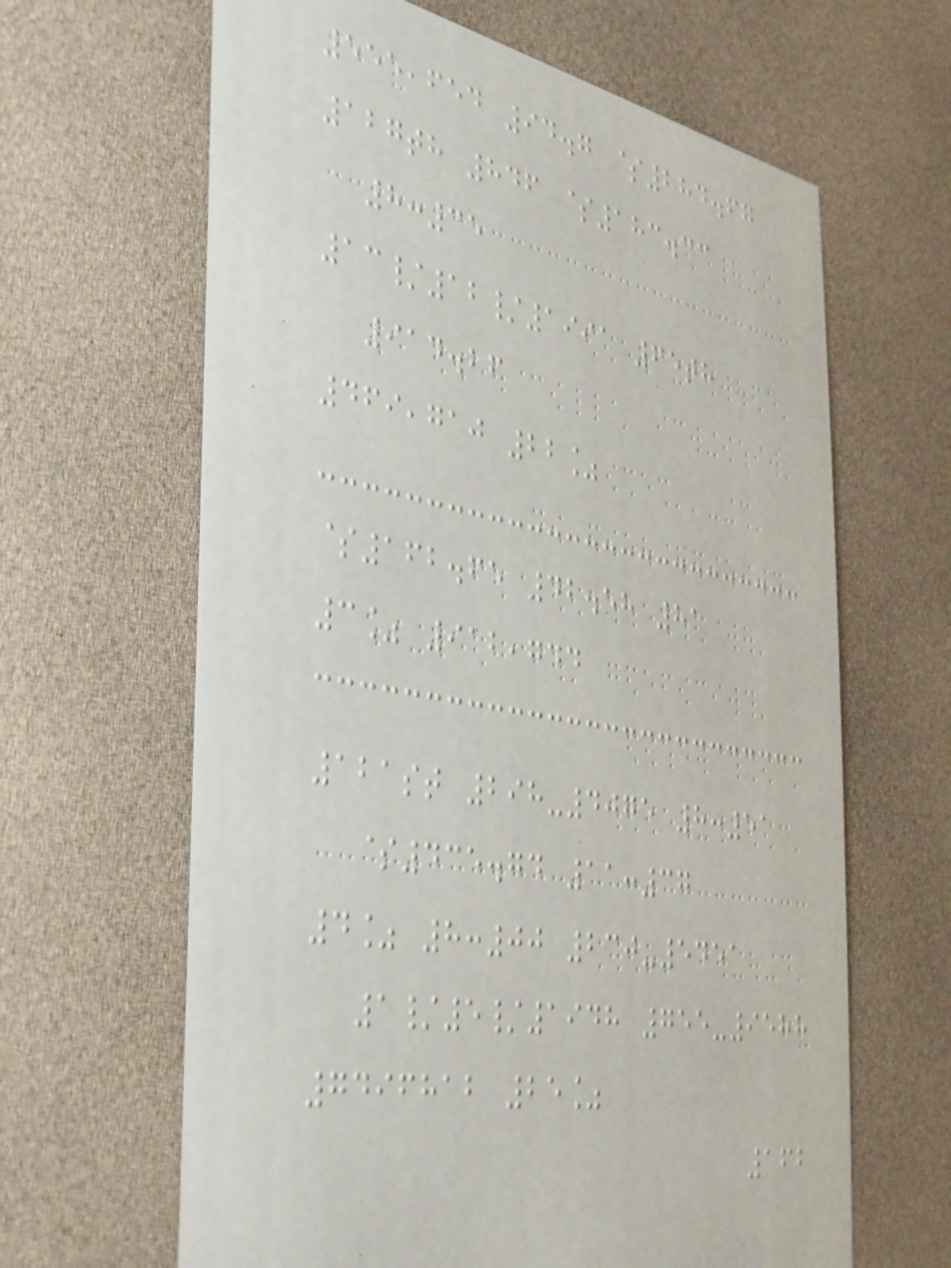555,654 94.7 $284.67
127th 846 $183.33
8:35
13/12/1991 65th
914.26
469,710 22%
$162.65 42.58 81
3% 912,744
121st 298-4075 8:51
$435.74 11:37
4% 8:00 230-5451
1/5/1948 755-9588
7496812 25%
162
